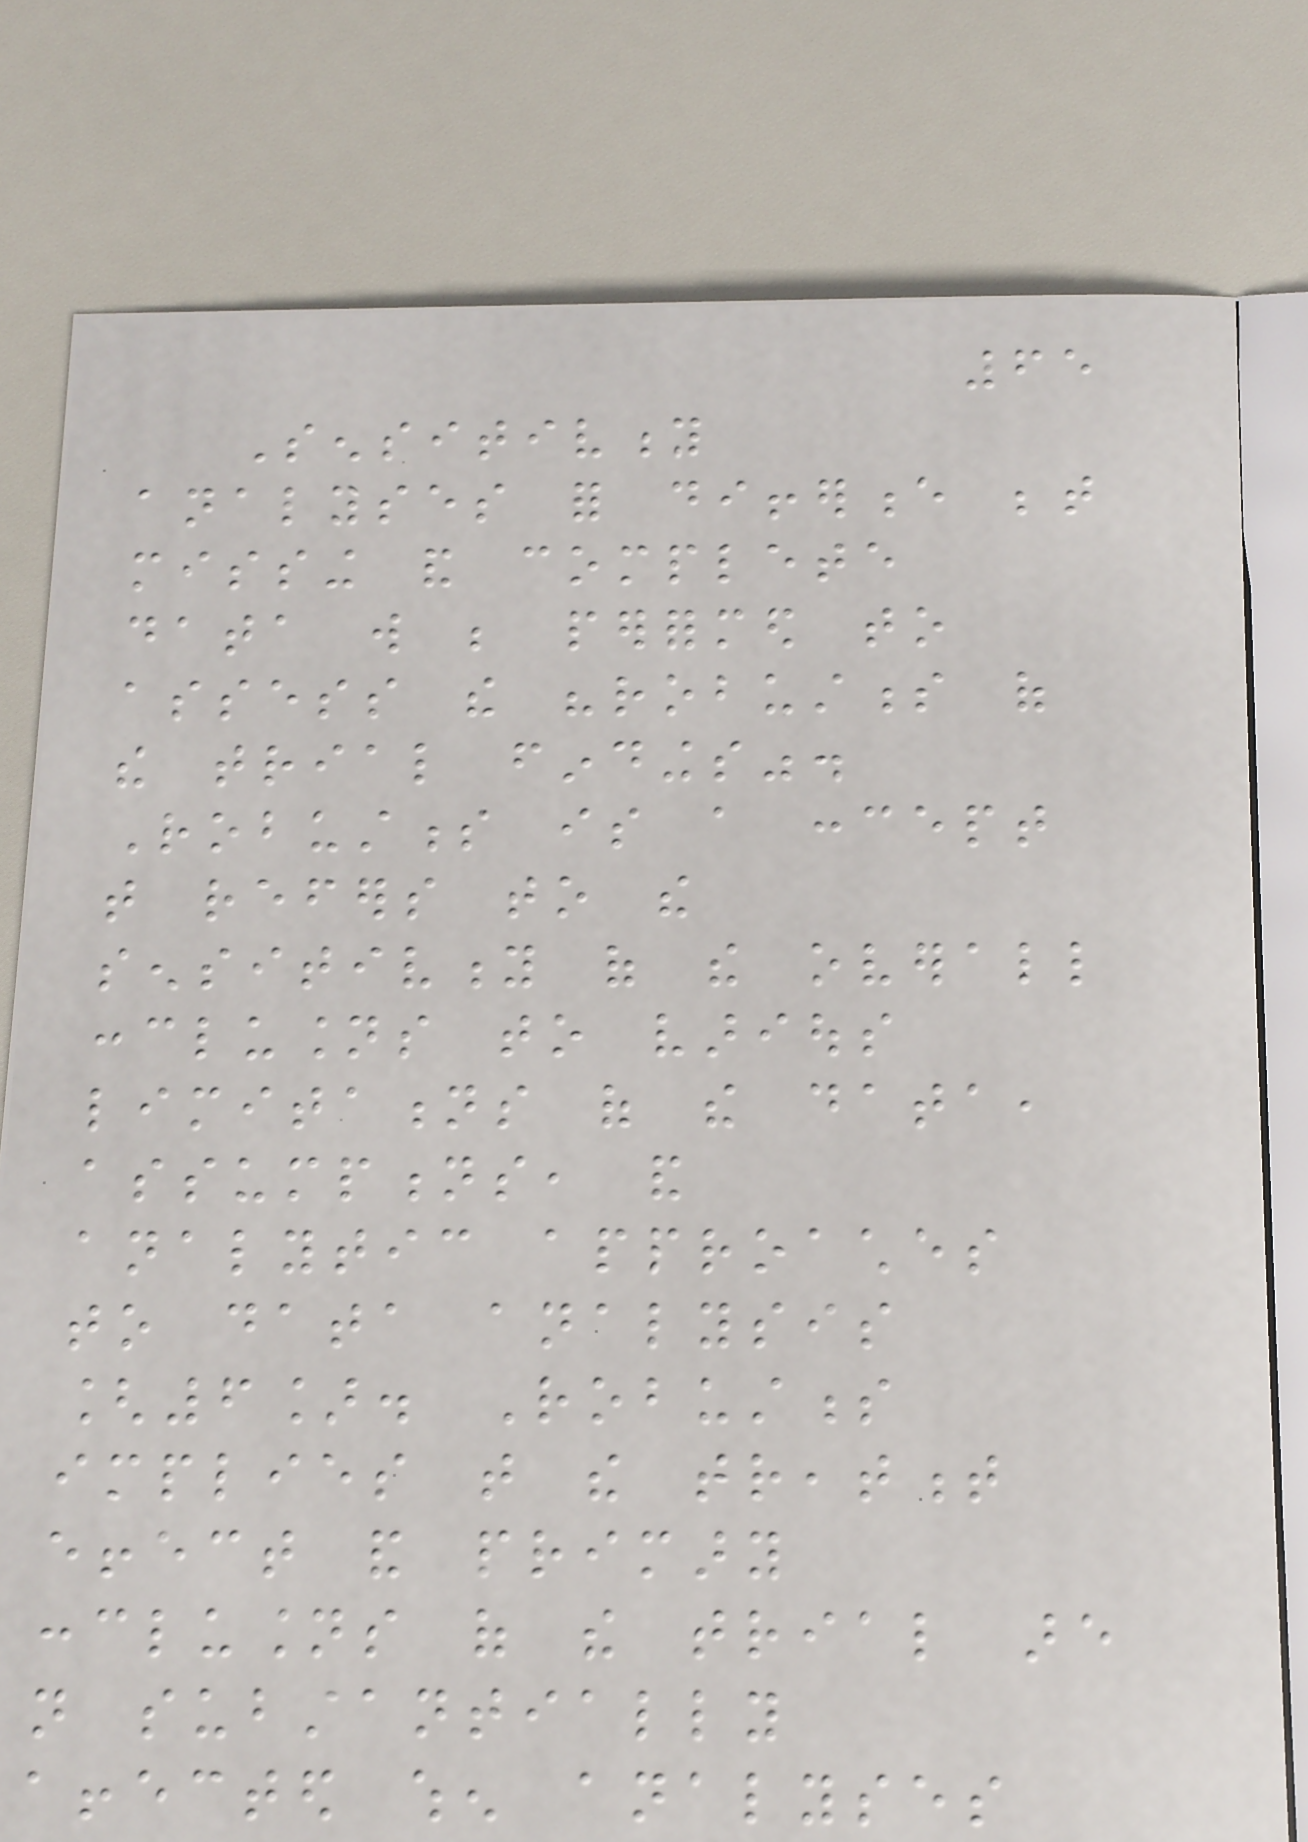65
Sensitivity
analyses for difference between
missing and complete
data will be performed to
assess the "robustness of
the trial findings".
Robustness is a concept
that refers to the
sensitivity of the overall
conclusions to various
limitations of the data,
assumptions, and
analytic approaches
to data analysis
[6]. Robustness
implies that the treatment
effect and primary
conclusions of the trial are
not substantially
affected when analyses
